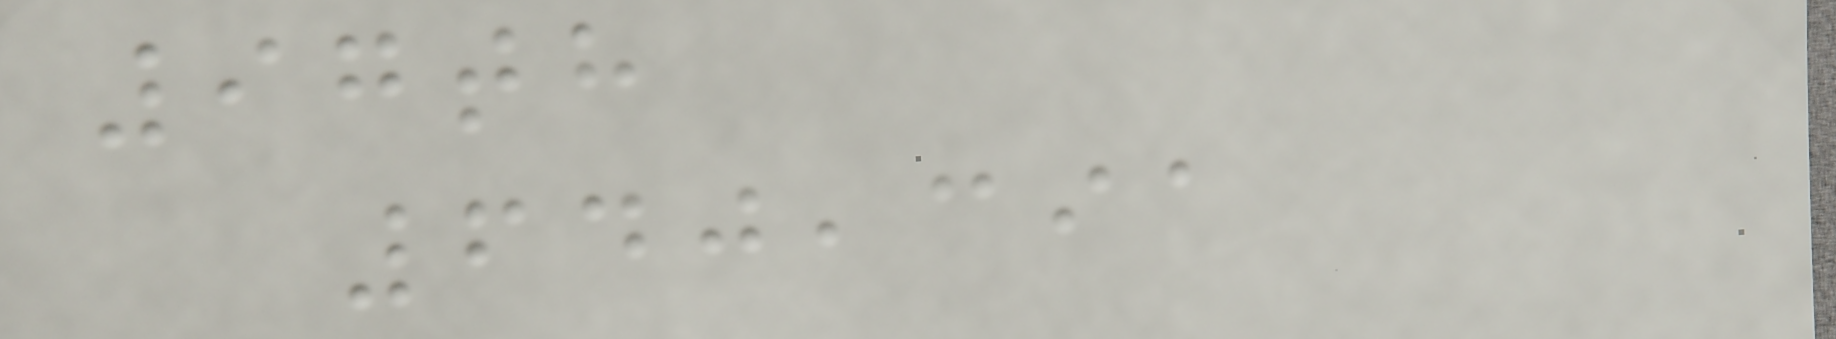97th
640,391
